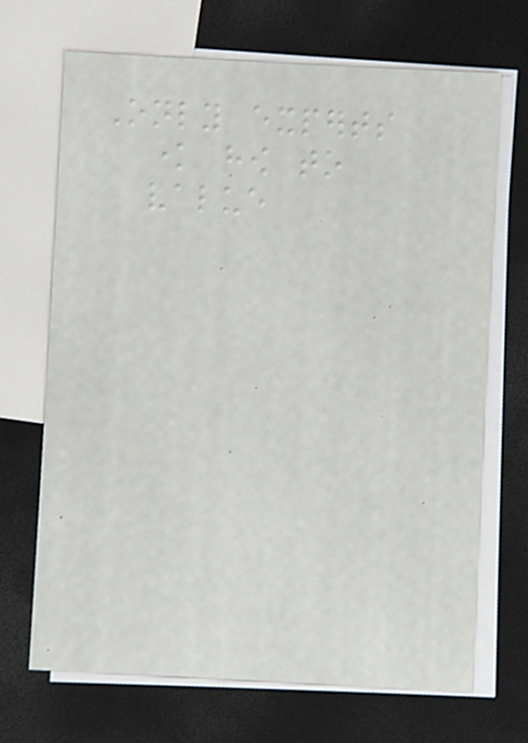Only experts
know how to
value
